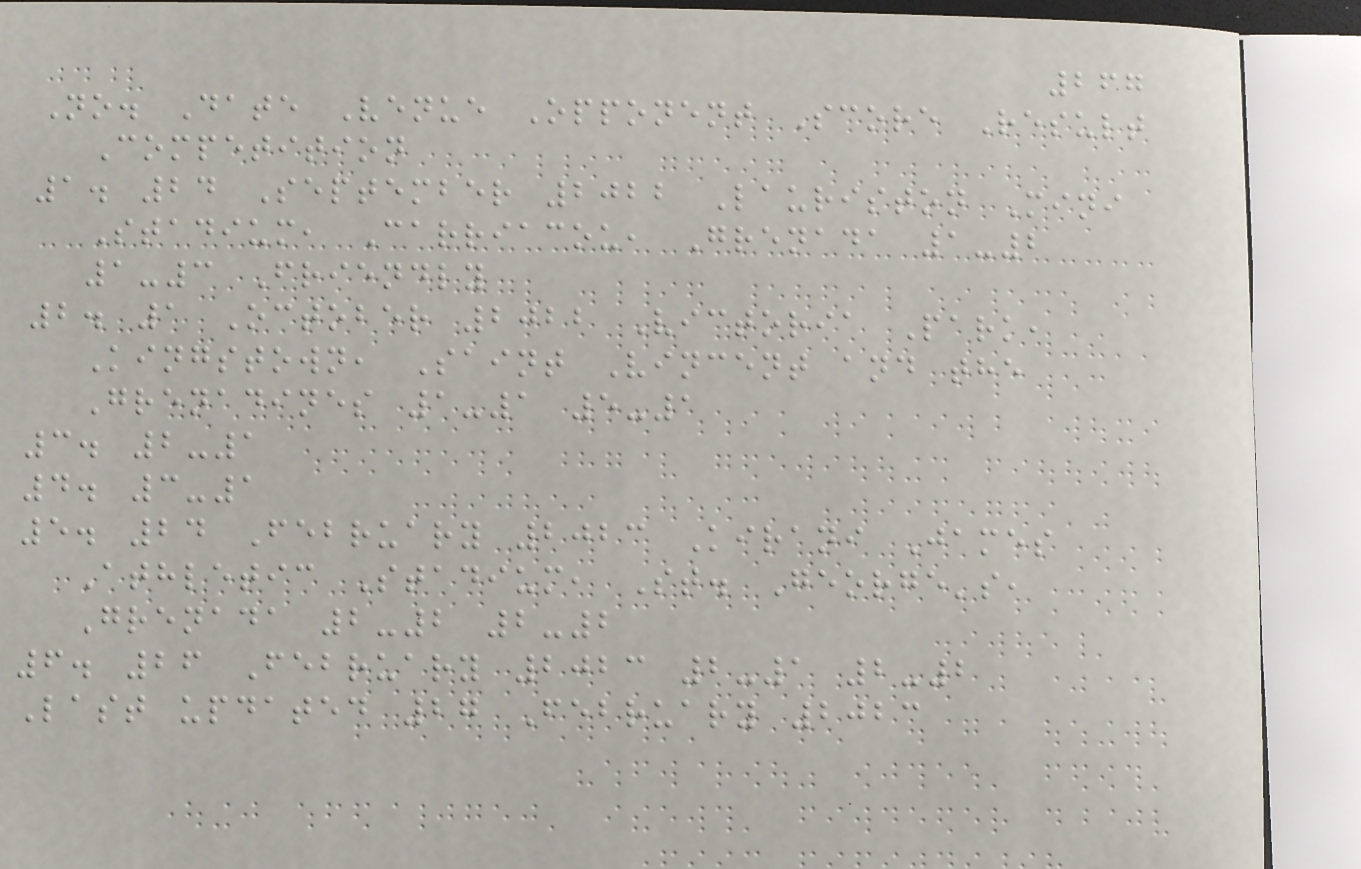267
No. Date Venue Opponent Score Result
Competition
1. 24 September 2022 Lauriston Mini
Stadium, Carriacou, Grenada 1-2
1-3 Friendly
2. 1 October 2022 Victoria Park,
Kingstown, Saint Vincent and the
Grenadines 1-1 5-1
3. 2-1
4. 3-1
5. 24 February 2023 Kirani James
Athletic Stadium, St. George's,
Grenada 2-2 2-2
6. 26 February 2023 2-1 2-2
Last updated 27 February 2023
